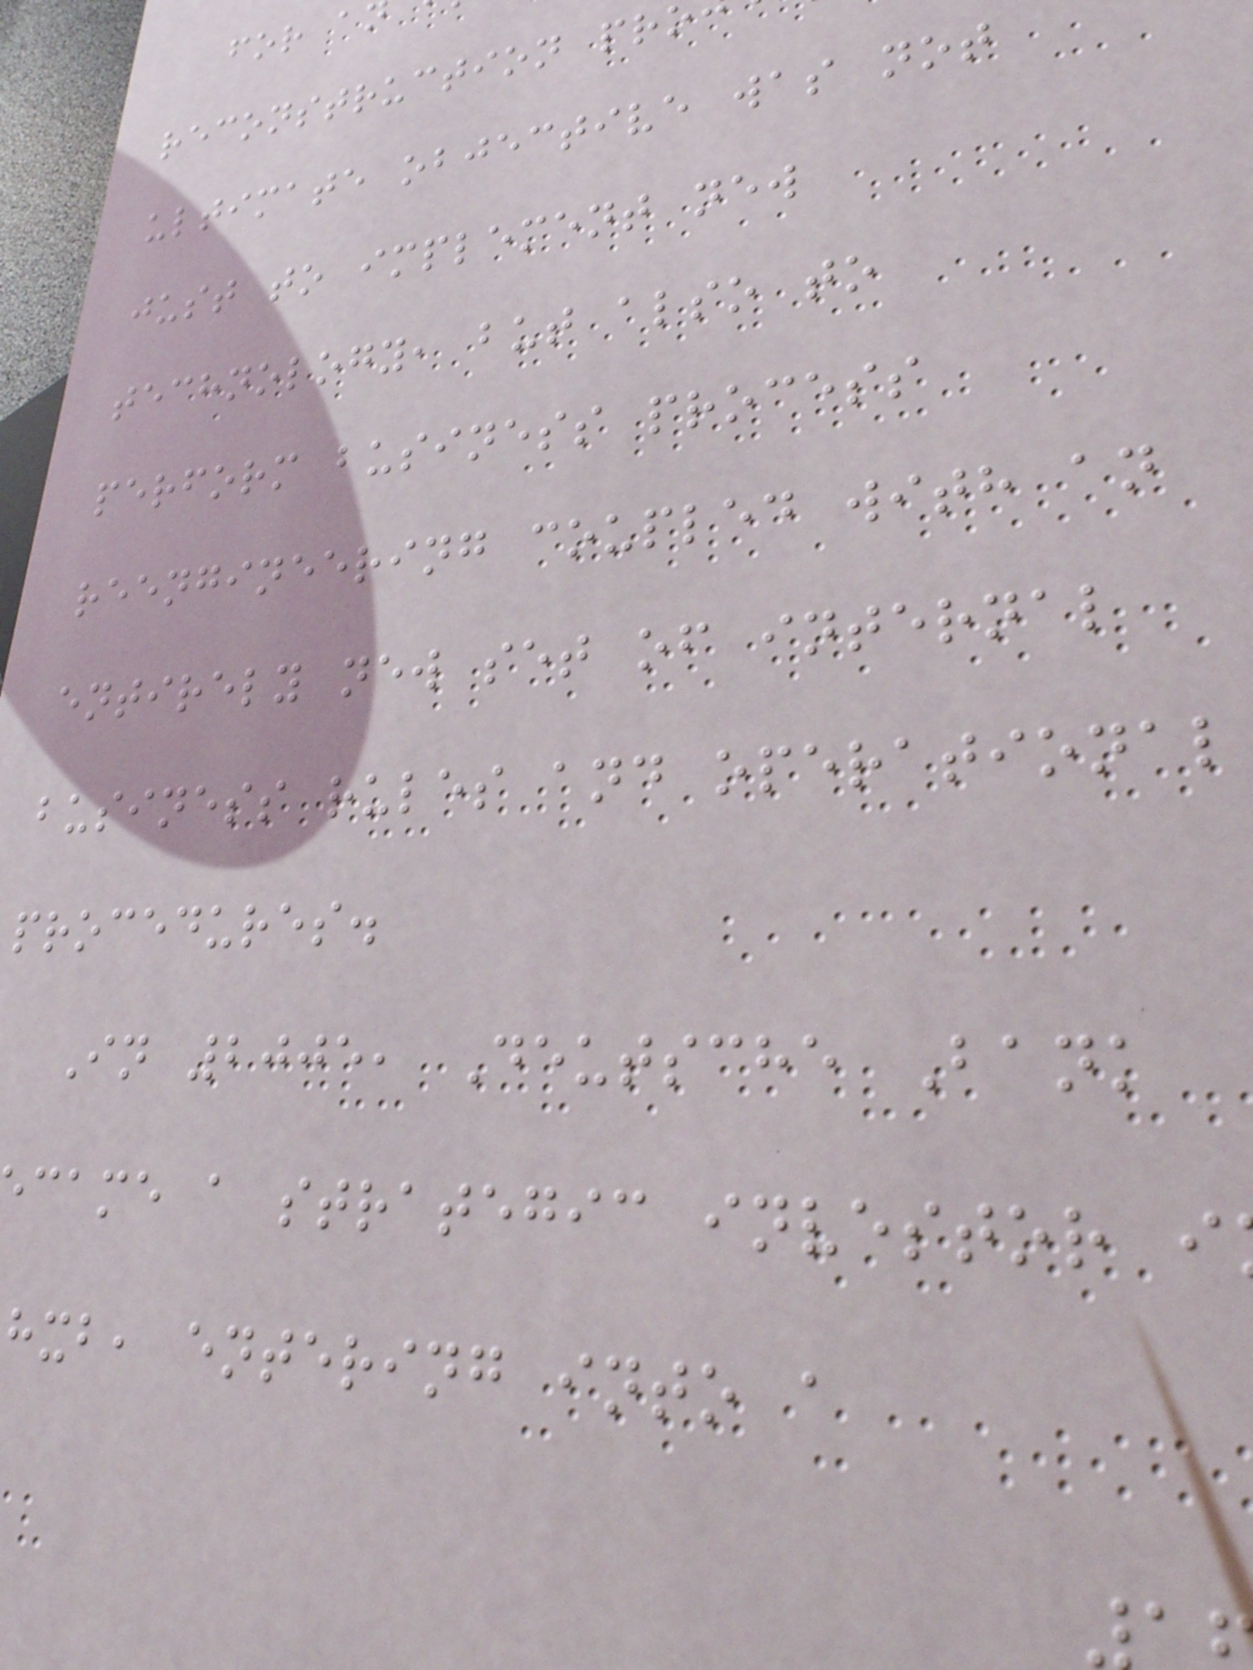for a
reconstruction pr
ultimate objective was not
just to implement new
technology, but also to
perform business process
reengineering coupled with an
entirely new set of internal
business rules and operational
procedures.
In 2005, Deutsche Bank
came a strategic investor i
hxb, entering into a
